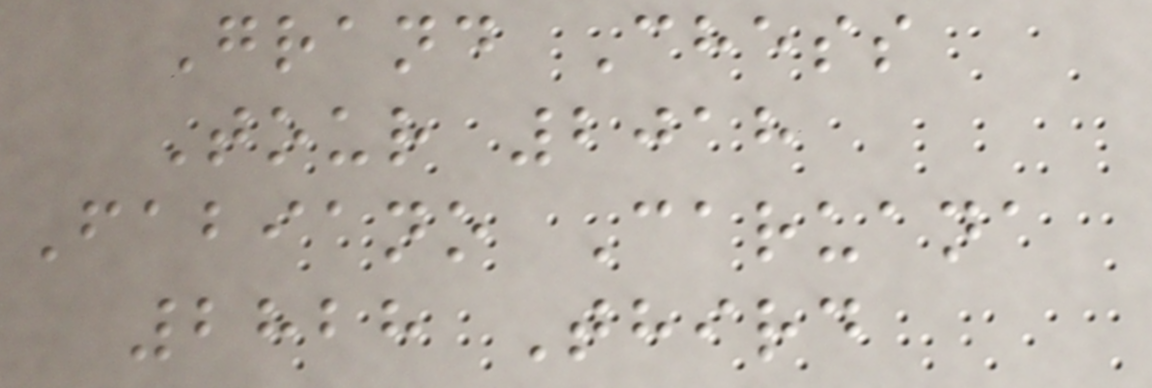Grand Chess
Tour 2018
Fabiano Caruana
2828 Third
